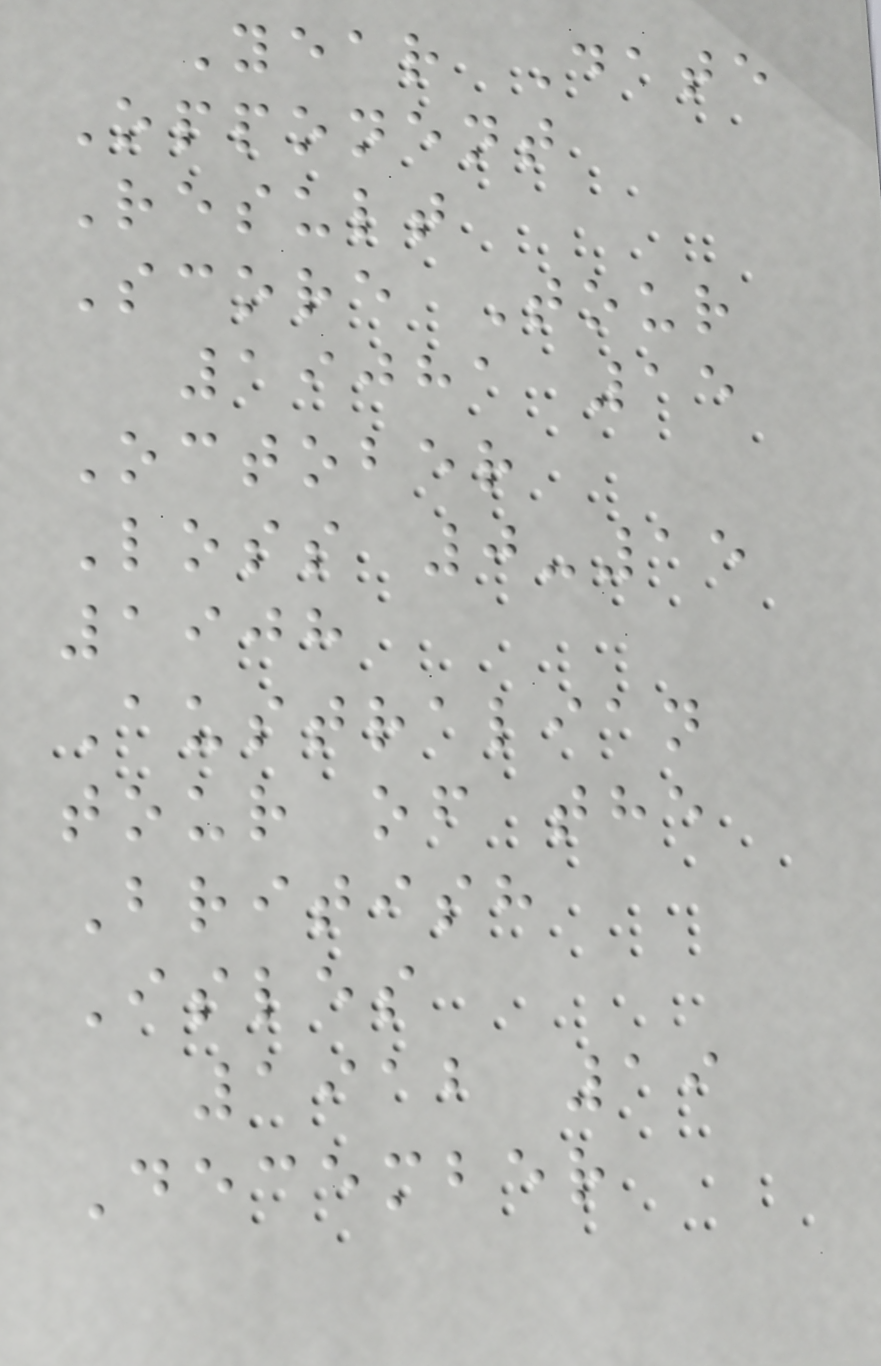Year Date
Opponent
Result
Score Tour
19081 15
October
Loss 0-15
1908
Australian
tour of the
British
Isles
1912 19
December
